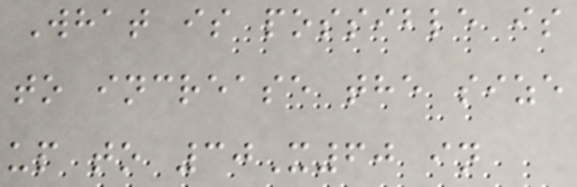What is possible is
to increase the size
up to 30X60 in
